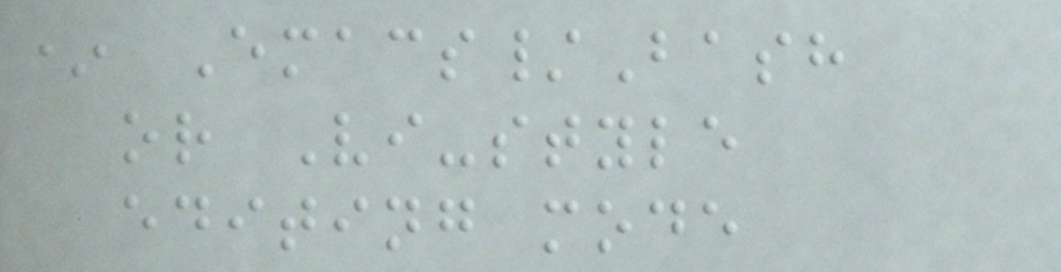* Emacs/Bash
or Vi-style
editing mode
